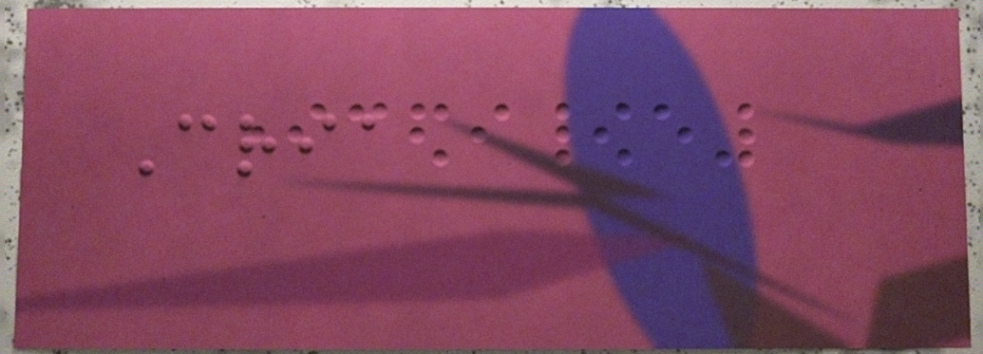Cria
